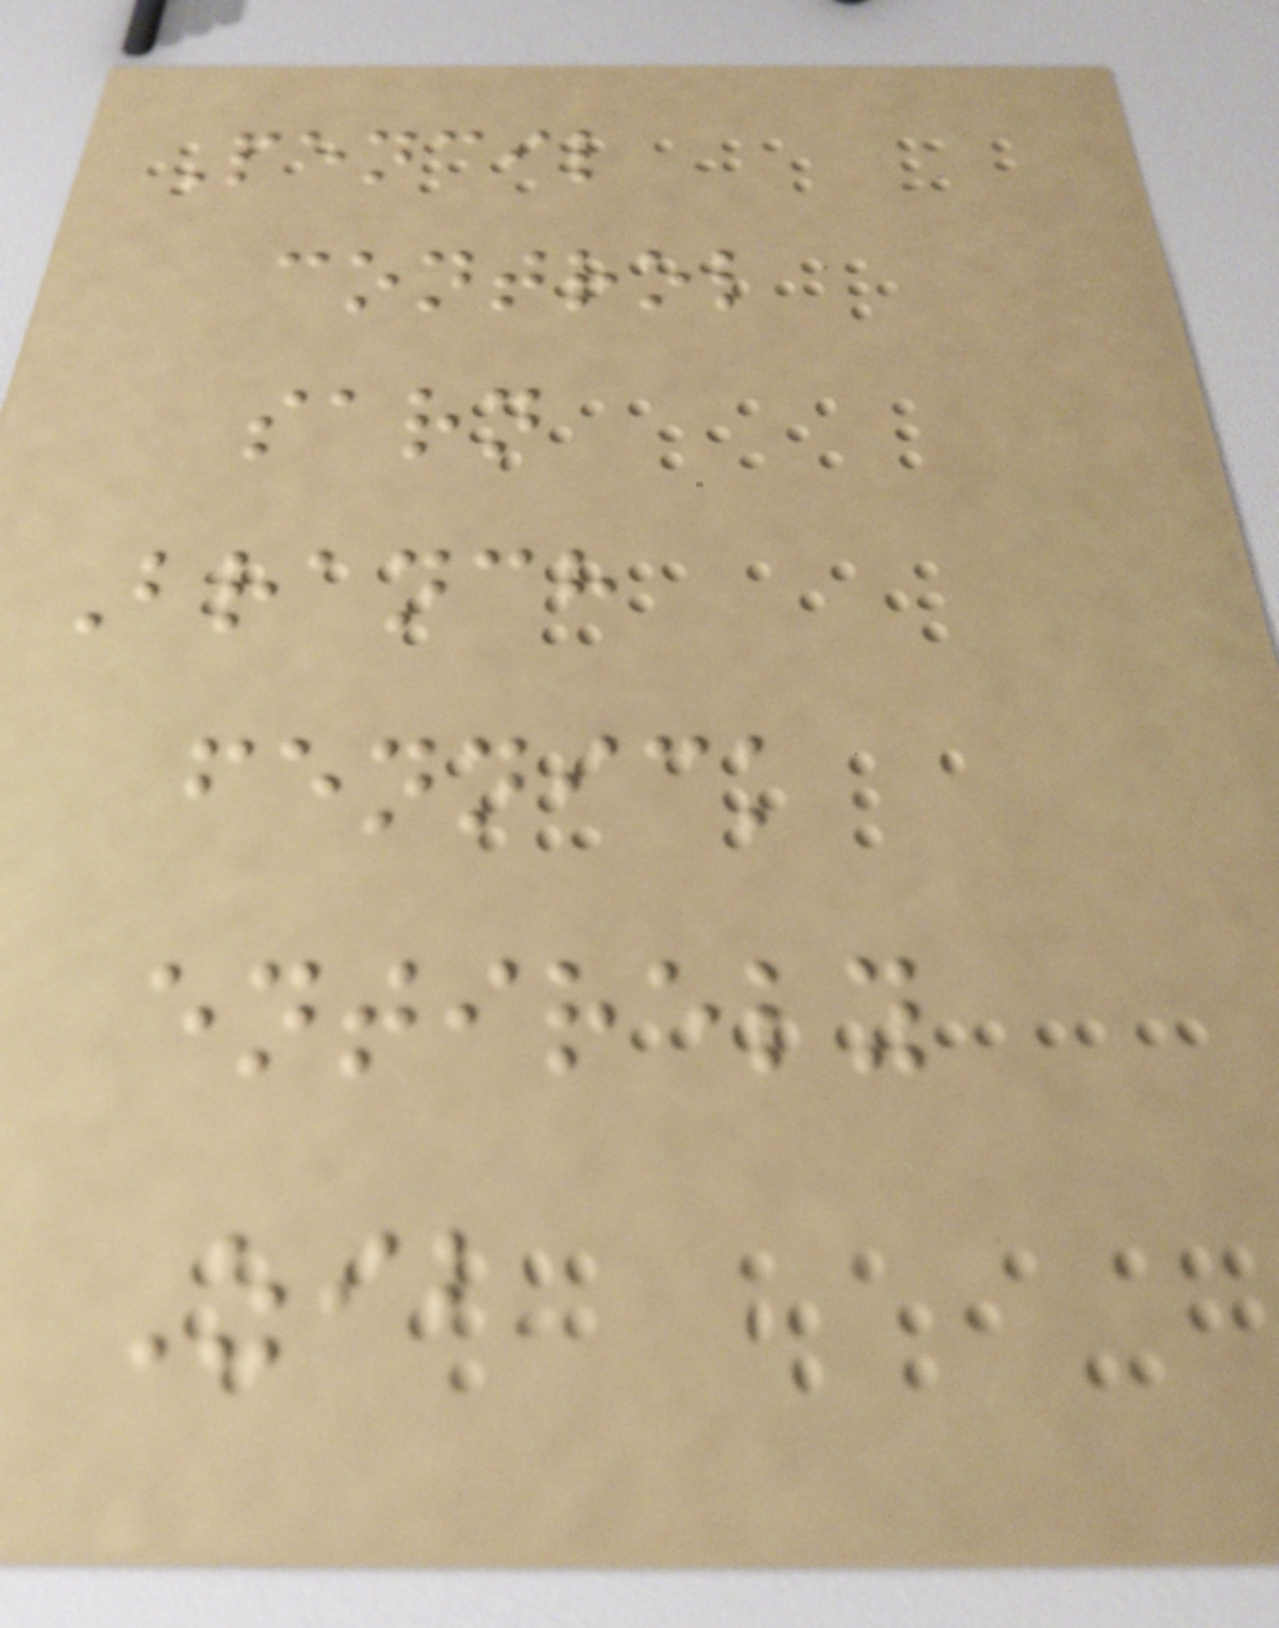Pencil
control
sarn
Branch
fennick
entirely
Zib
